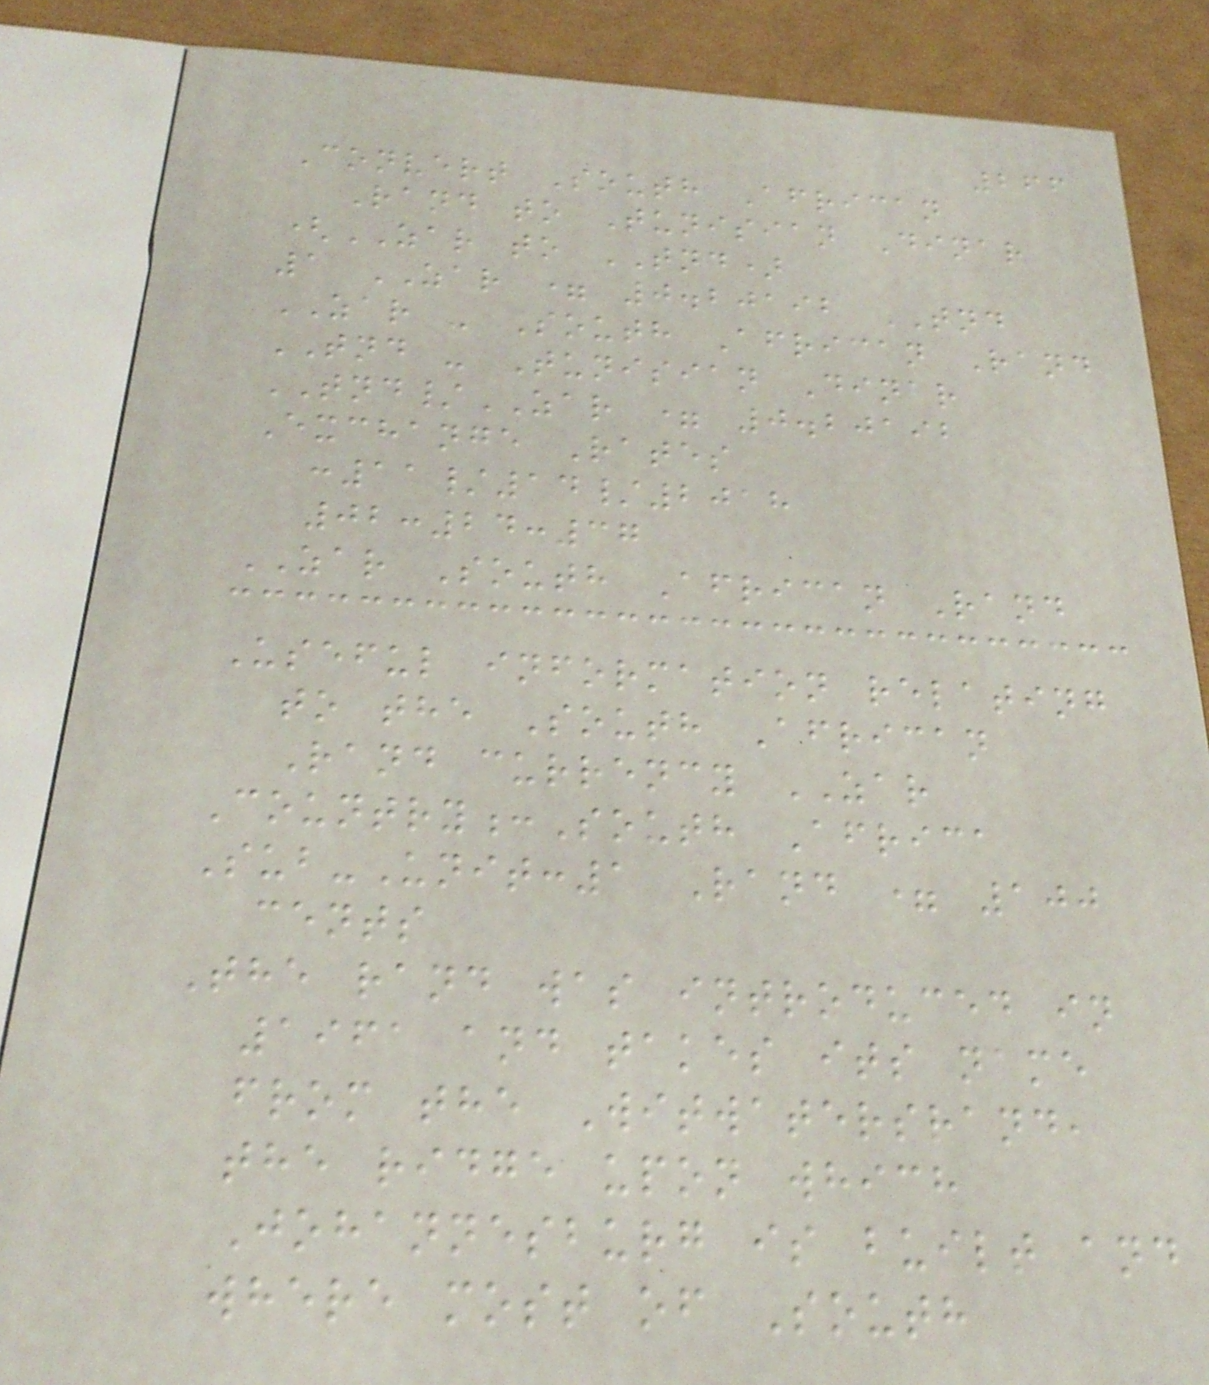266
Convert South African
Rand to Tunisian Dinar
(ZAR to TND)
1 ZAR = 0.20192 TND
ZAR - South African Rand
TND - Tunisian Dinar
TND/ZAR = 0.20192
Exchange Rates
:11/14/2018
02:24:37
ZAR South African Rand
Useful information relating
to the South African
Rand currency ZAR
Country:South Africa
Sub-Unit:1 Rand = 100
cents
The rand was introduced in
1961 and takes its name
from the Witwatersrand,
the ridge upon which
Johannesburg is built and
where most of South
